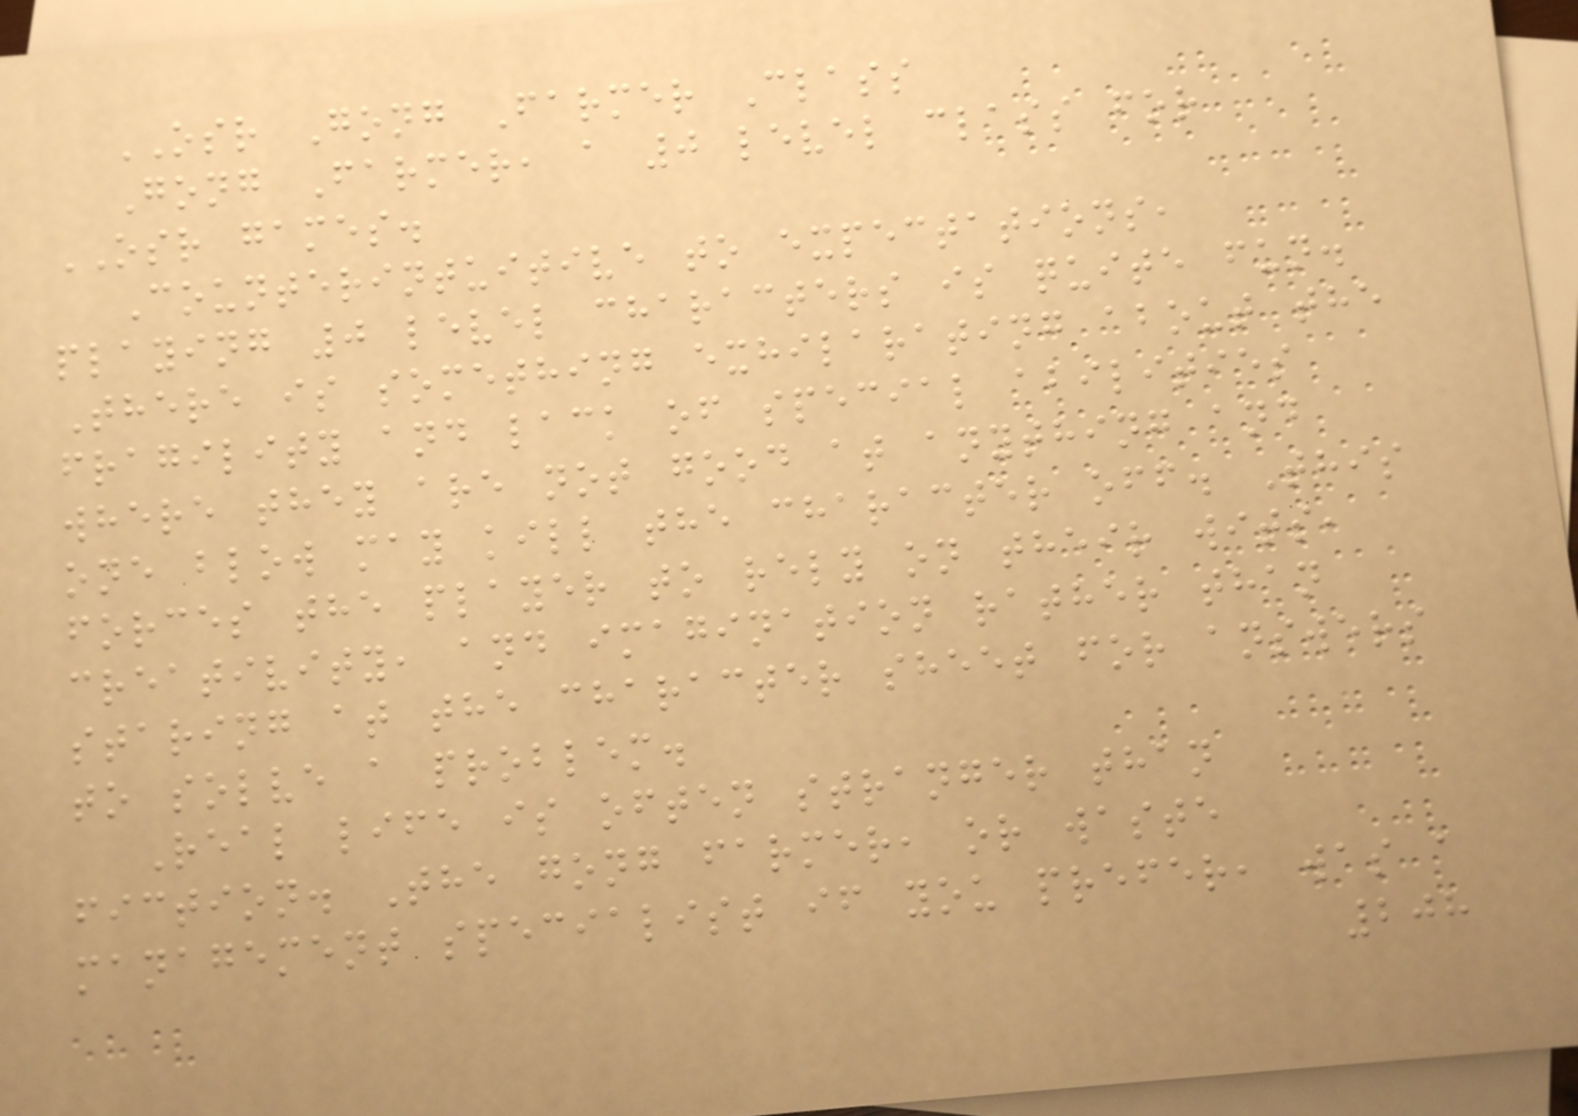OSR Gong Farmer Class
Gong Farmer, a 0 level class for
OSR games.
Counterintuitive to expectations,
playing 0 level characters is quite fun.
There is something exhilarating about the
fragility and lack of special abilities
where they are not good at anything and
one blow may kill the character off. This
forces the player to rely on their wits,
creativity, and imagination rather than
staring at the character sheet for answers
to solve a problem.
Real life is often stranger than
fiction. The gong farmer, or waste
management specialist if you prefer, was a
208
